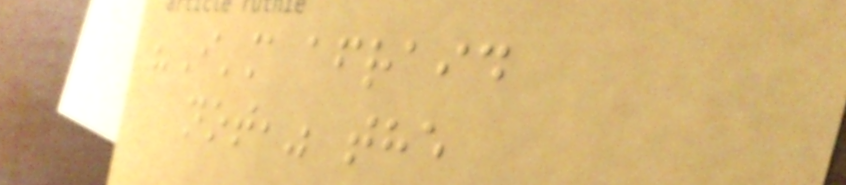"I'm afraid
not," the
